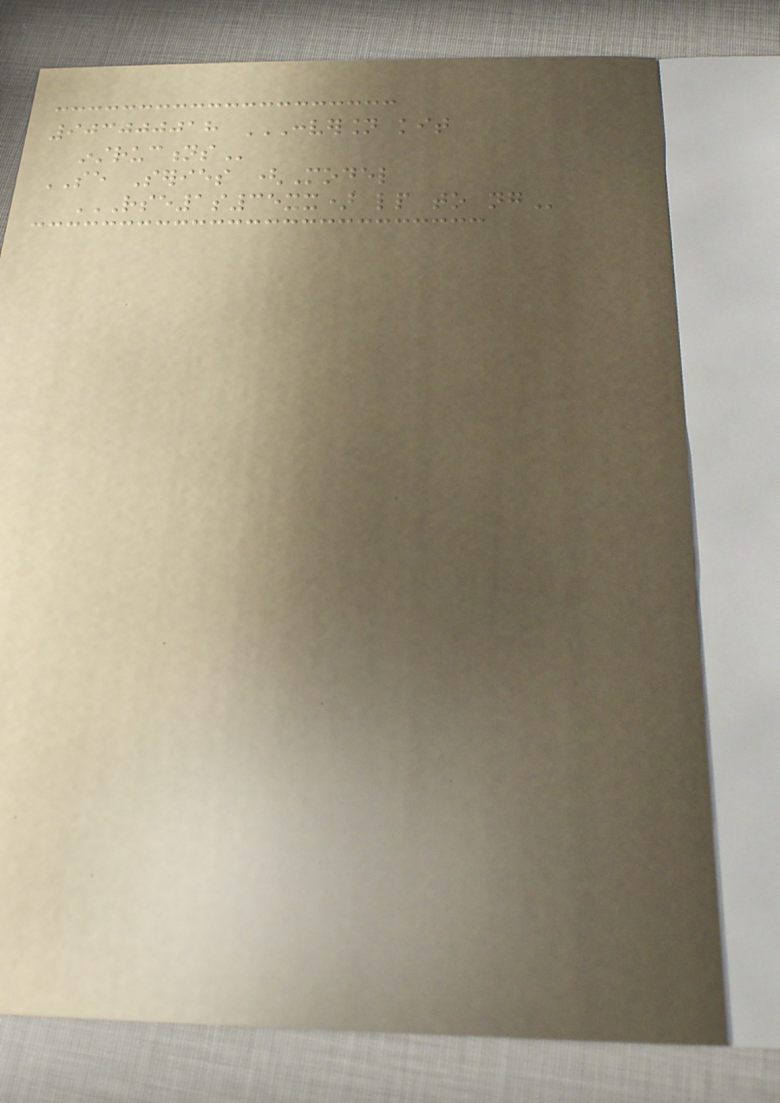903000018 CONVERSION KIT
INSTRUCTIONS
SE Series (Model
RSE1S35XX) LP TO NG
